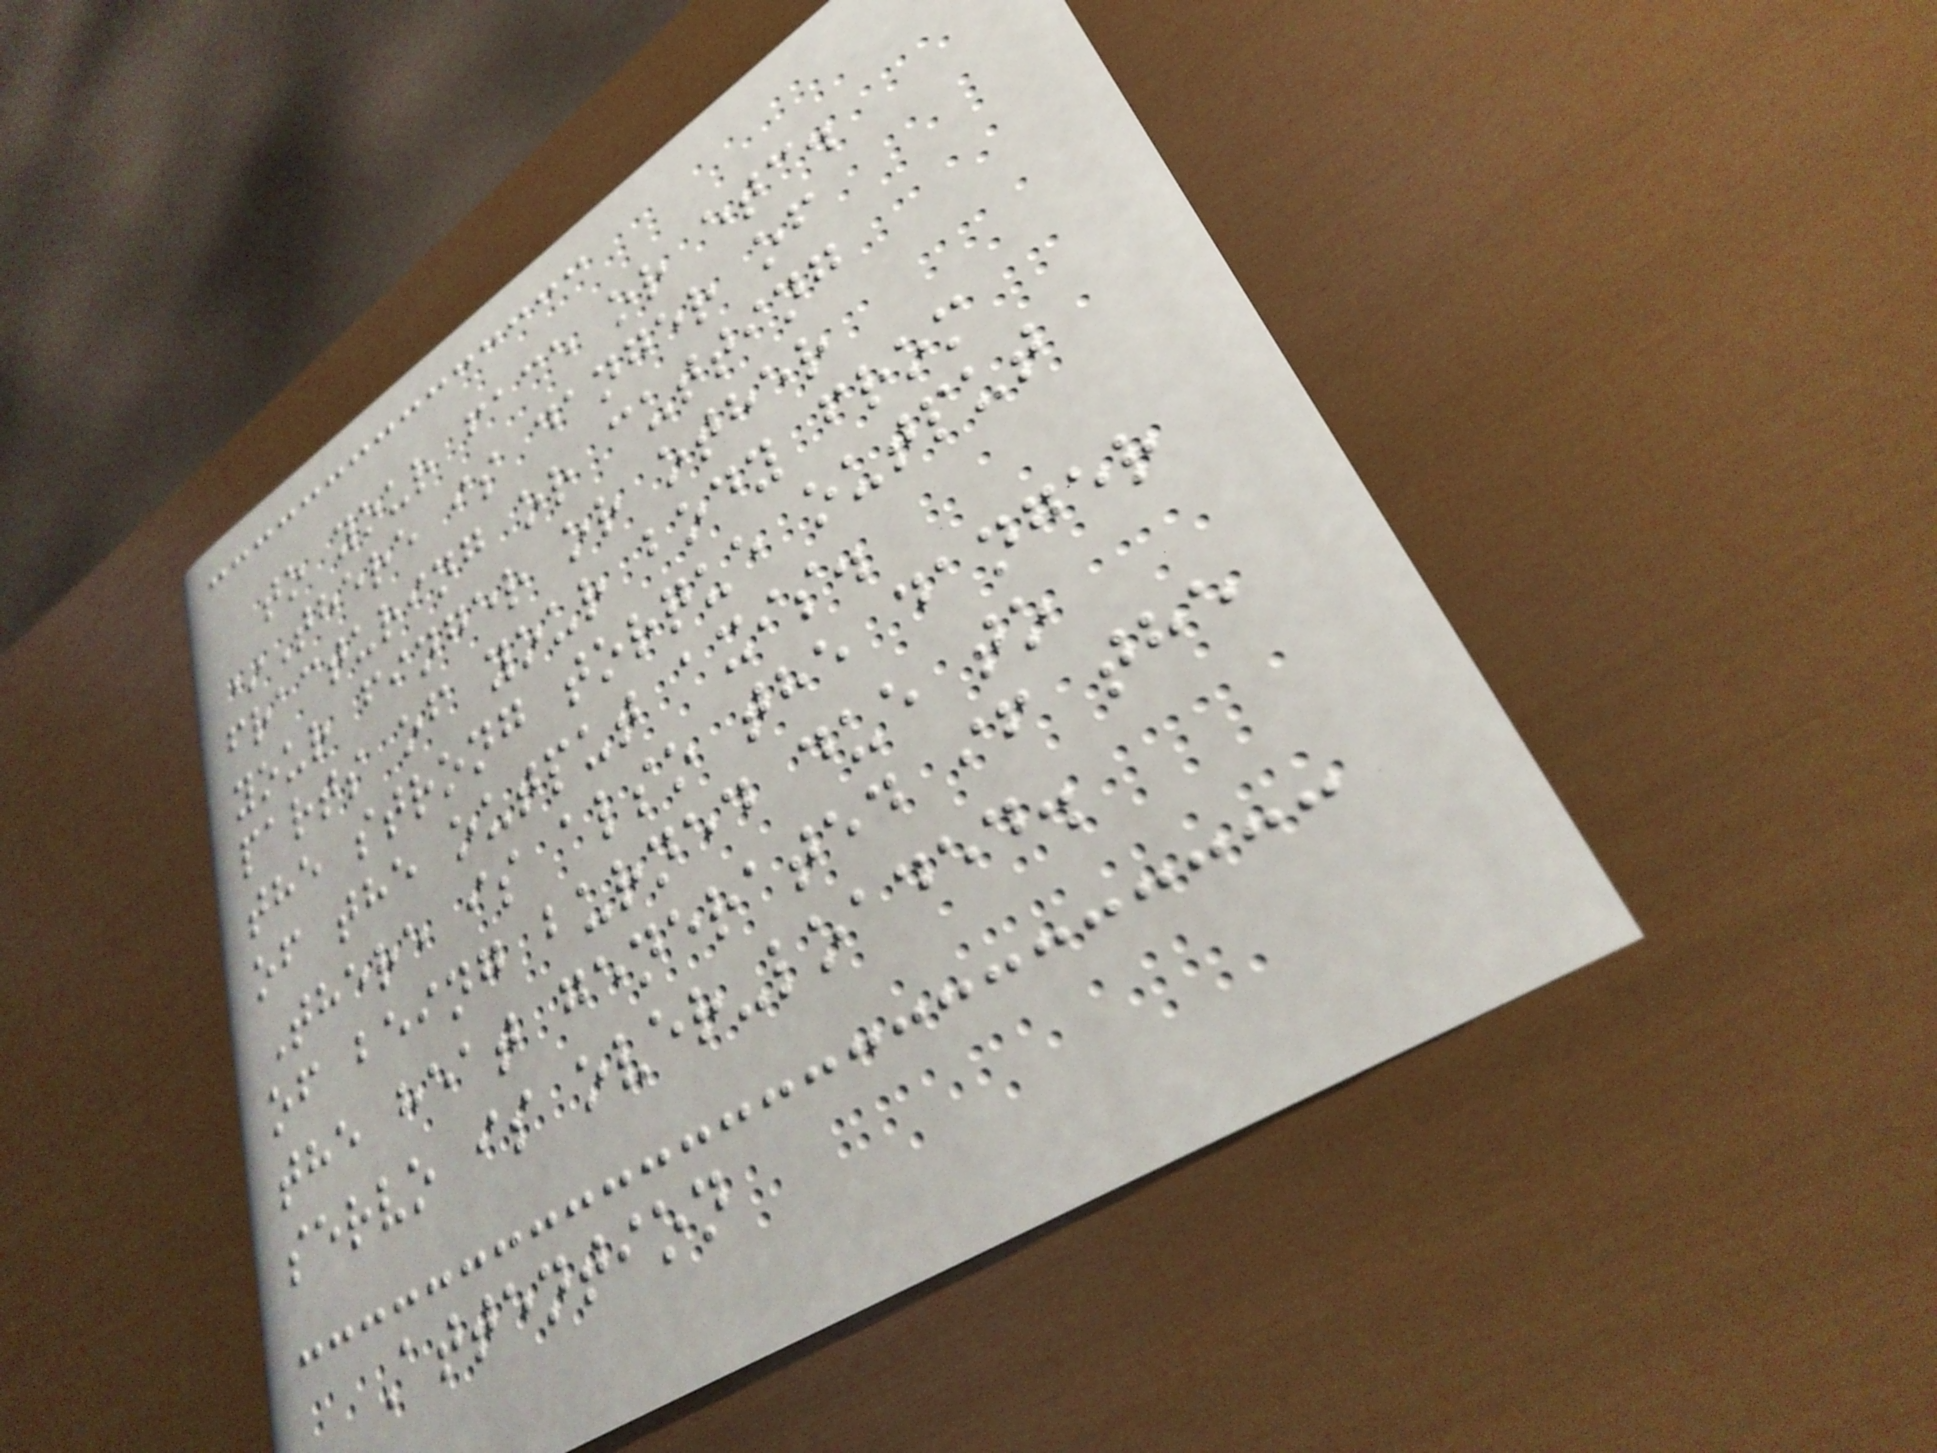to your face or etc.
*There is danger of
fracturing or cutting
your finger or other
parts of your body from
the strong torque output
of the output axis.
There is also the danger
of being burned due to
the heat generated if the
servo is over-loaded.
Attention
